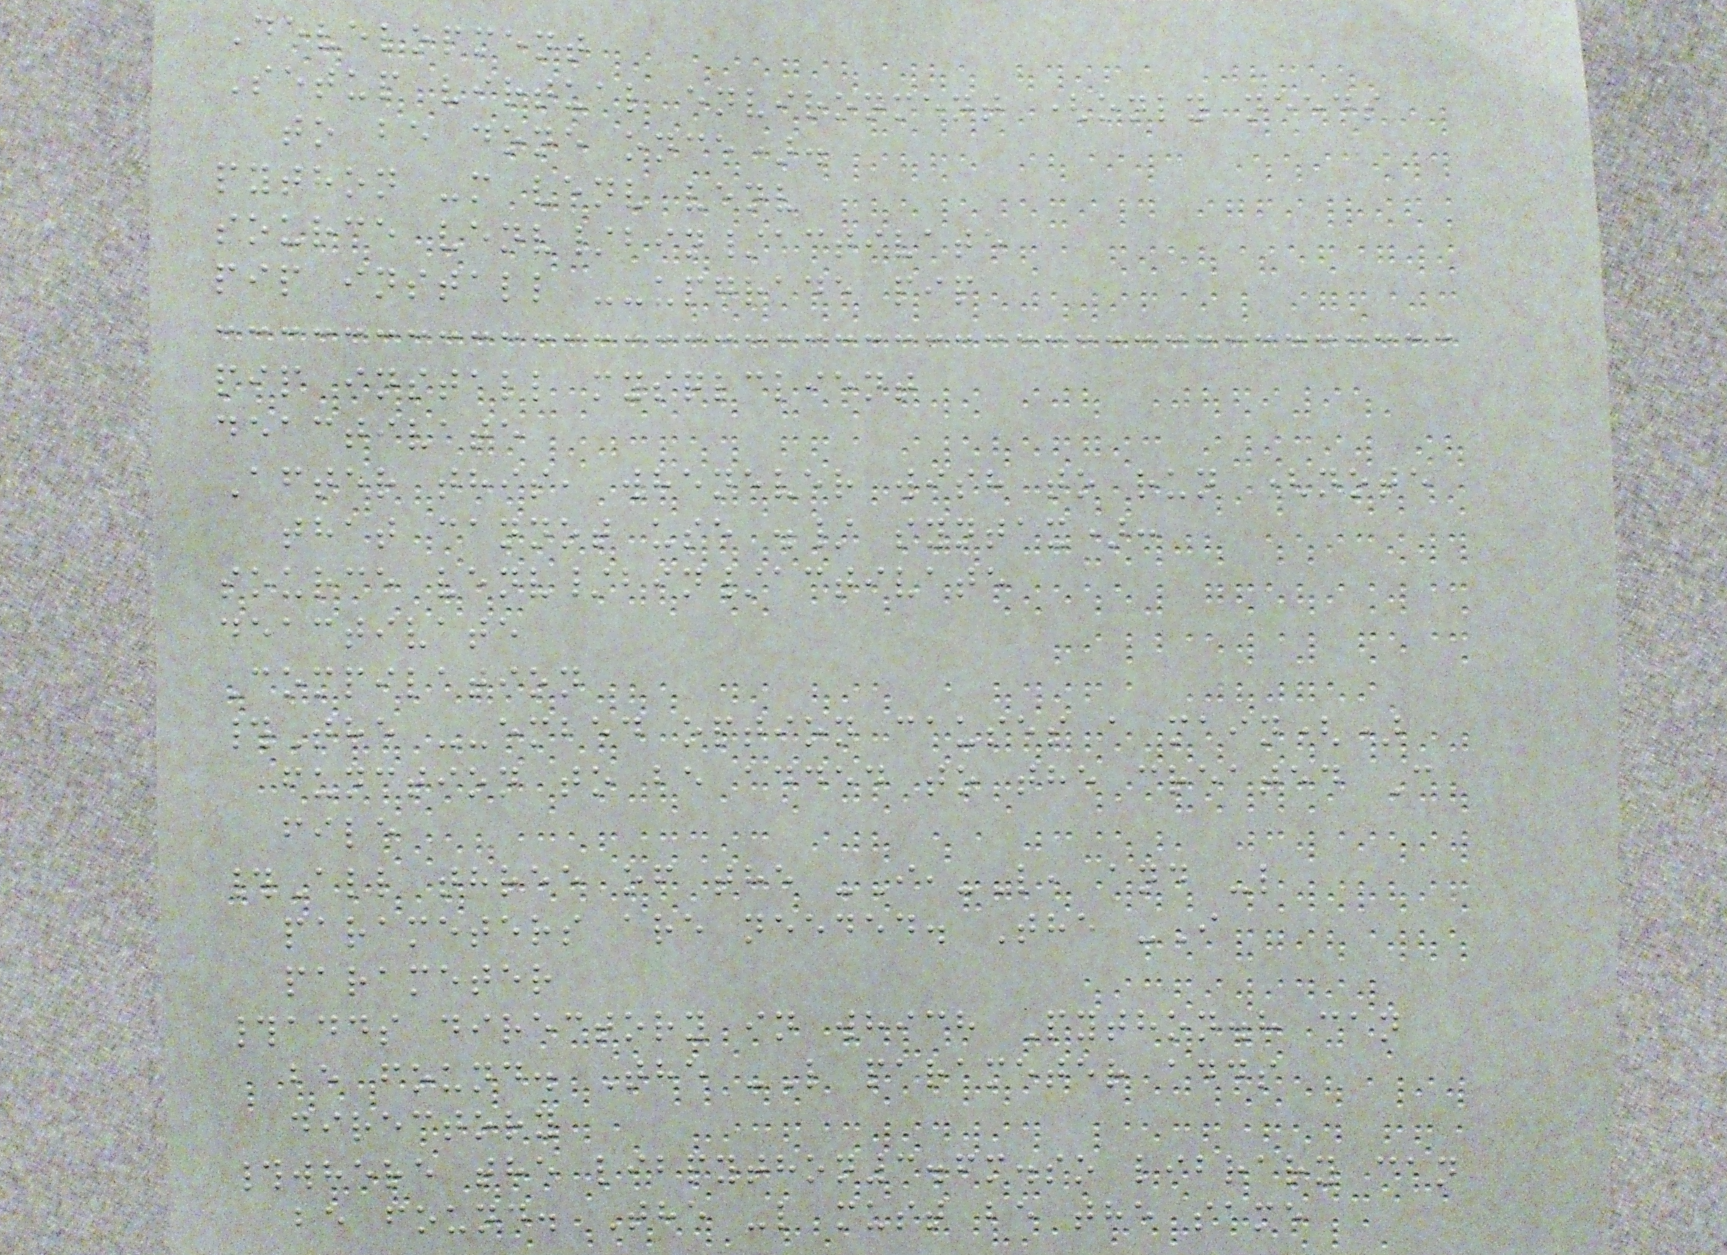Development
Setup virtual environment (only needs
to be done once).
python -m venv venv
source venv/bin/activate
pip install --upgrade pip
pip install mysqlclient
deactivate
After this, whenever wish to run (note
that cannot use ./ syntax):
source venv/bin/activate
deactivate
Compilation
#The --embed option causes a main()
function to be added to the created C
file
#All three of the -I,-L, and -l
parameters are needed. The -I
parameter
#adds directory in which Python.h can
be found. The -L parameter adds
directory
#where the libpython3.6m.so library can
be found. The -l must be the same
